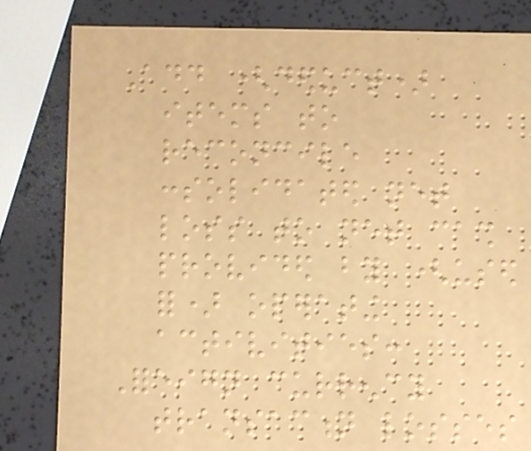Add (deduct)
items to
reconcile
consolidated net
loss to net cash
provided by (used
for) operating
activities:
Foreign currency
transaction losses
